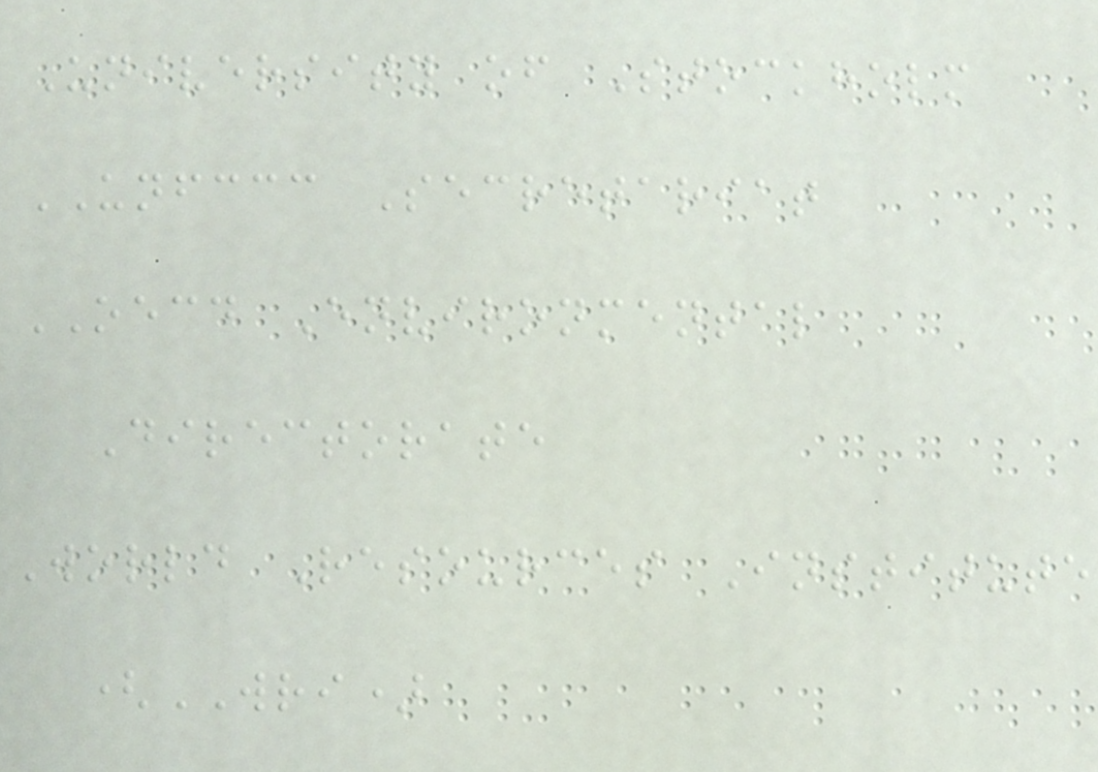University of Stockholm
UNFCCC Secretariat
OECD Environmental
Directorate
World Resources Institute
(WRI)
